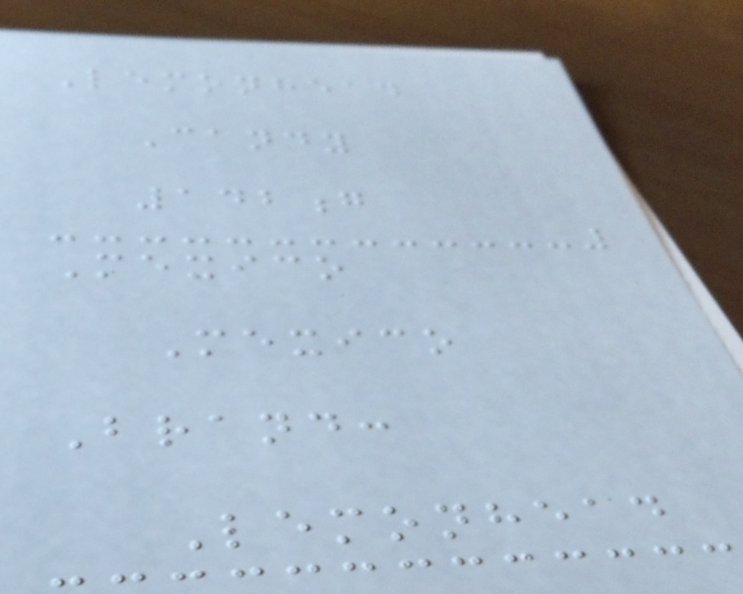Lemonhead
Candy
142g
Mexico
Mexico
Brand:
Lemonhead
